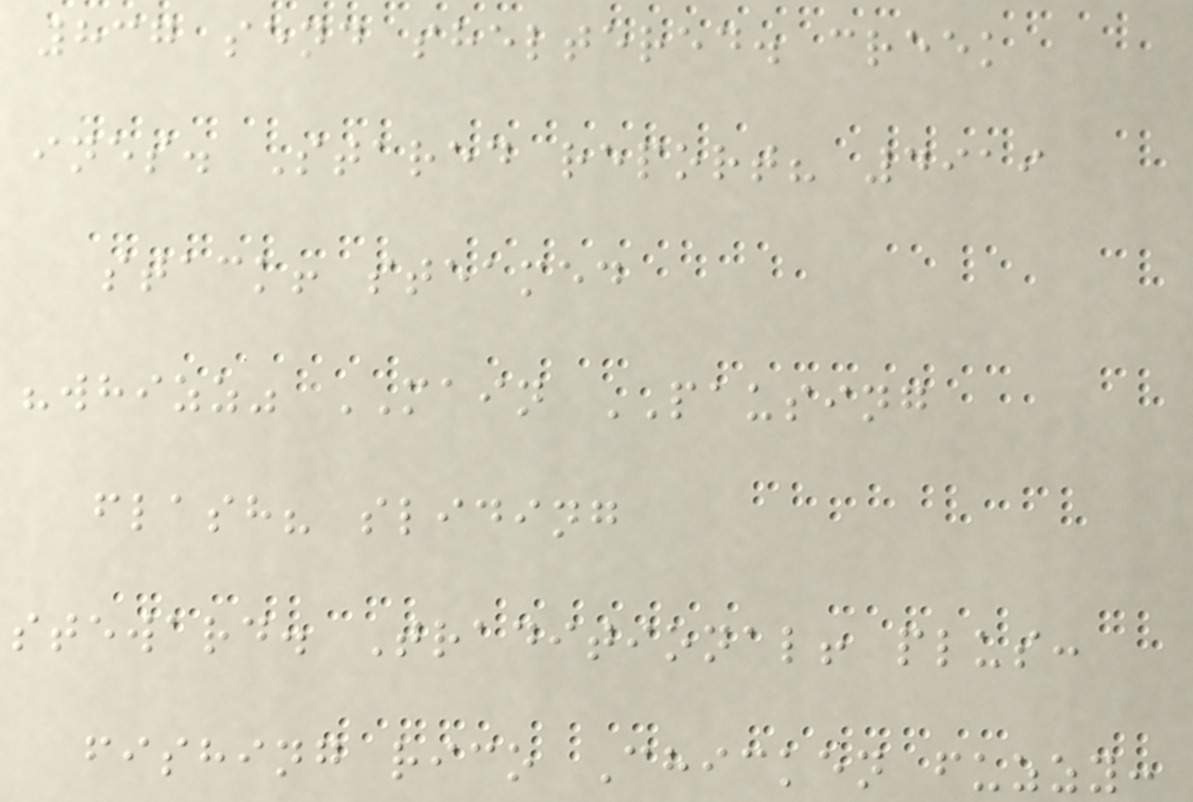837 send sheltered. creek
ines. Stared report? 4919
stack! steamed
"whizz" MAIN PAUSING
flash? sliding
steward. Traditional! plus:
fishing rico Chicken fuzzy:
